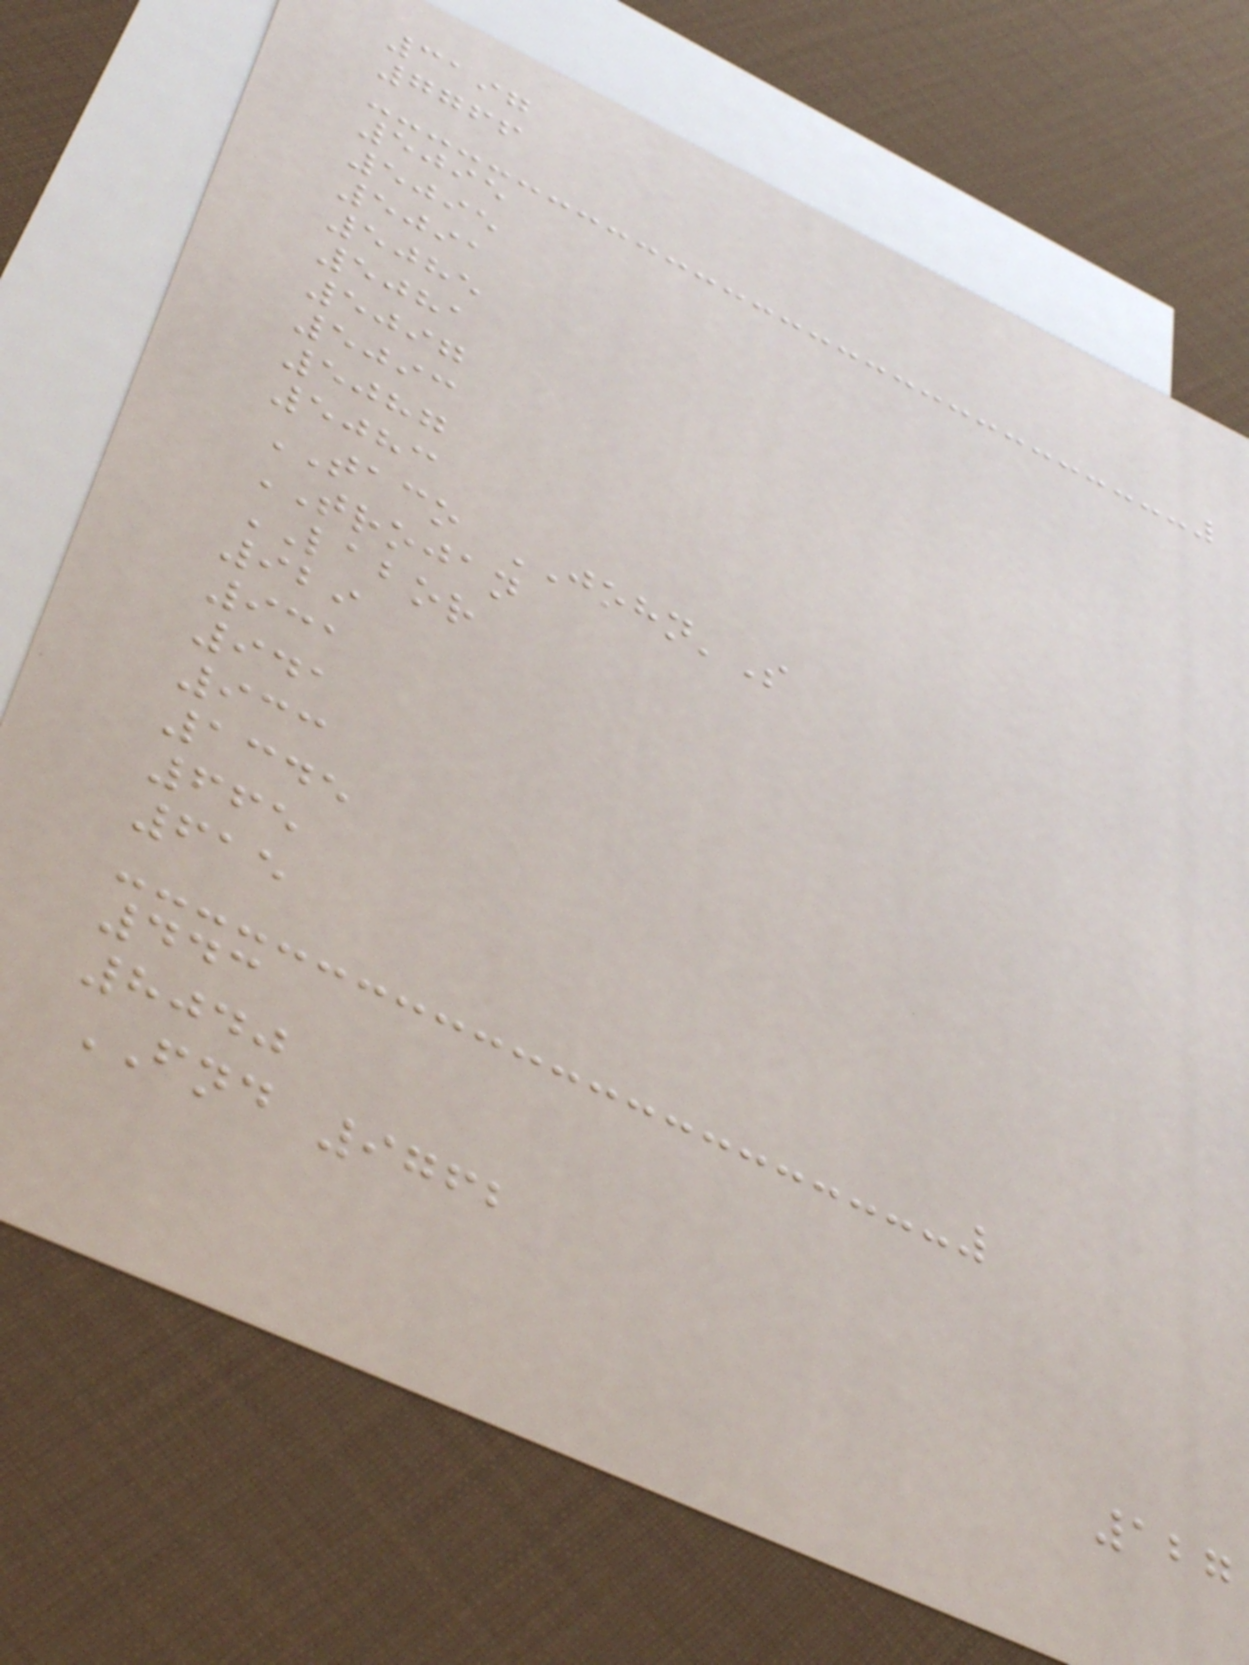3197
7766
5095
5095
5091
5085
5081
5097
5093
5087
5083
TACO JOHN'S
TROJAN
LABOR
929
931
941
933
1345
665
615
443
8040
FND 9762
127
